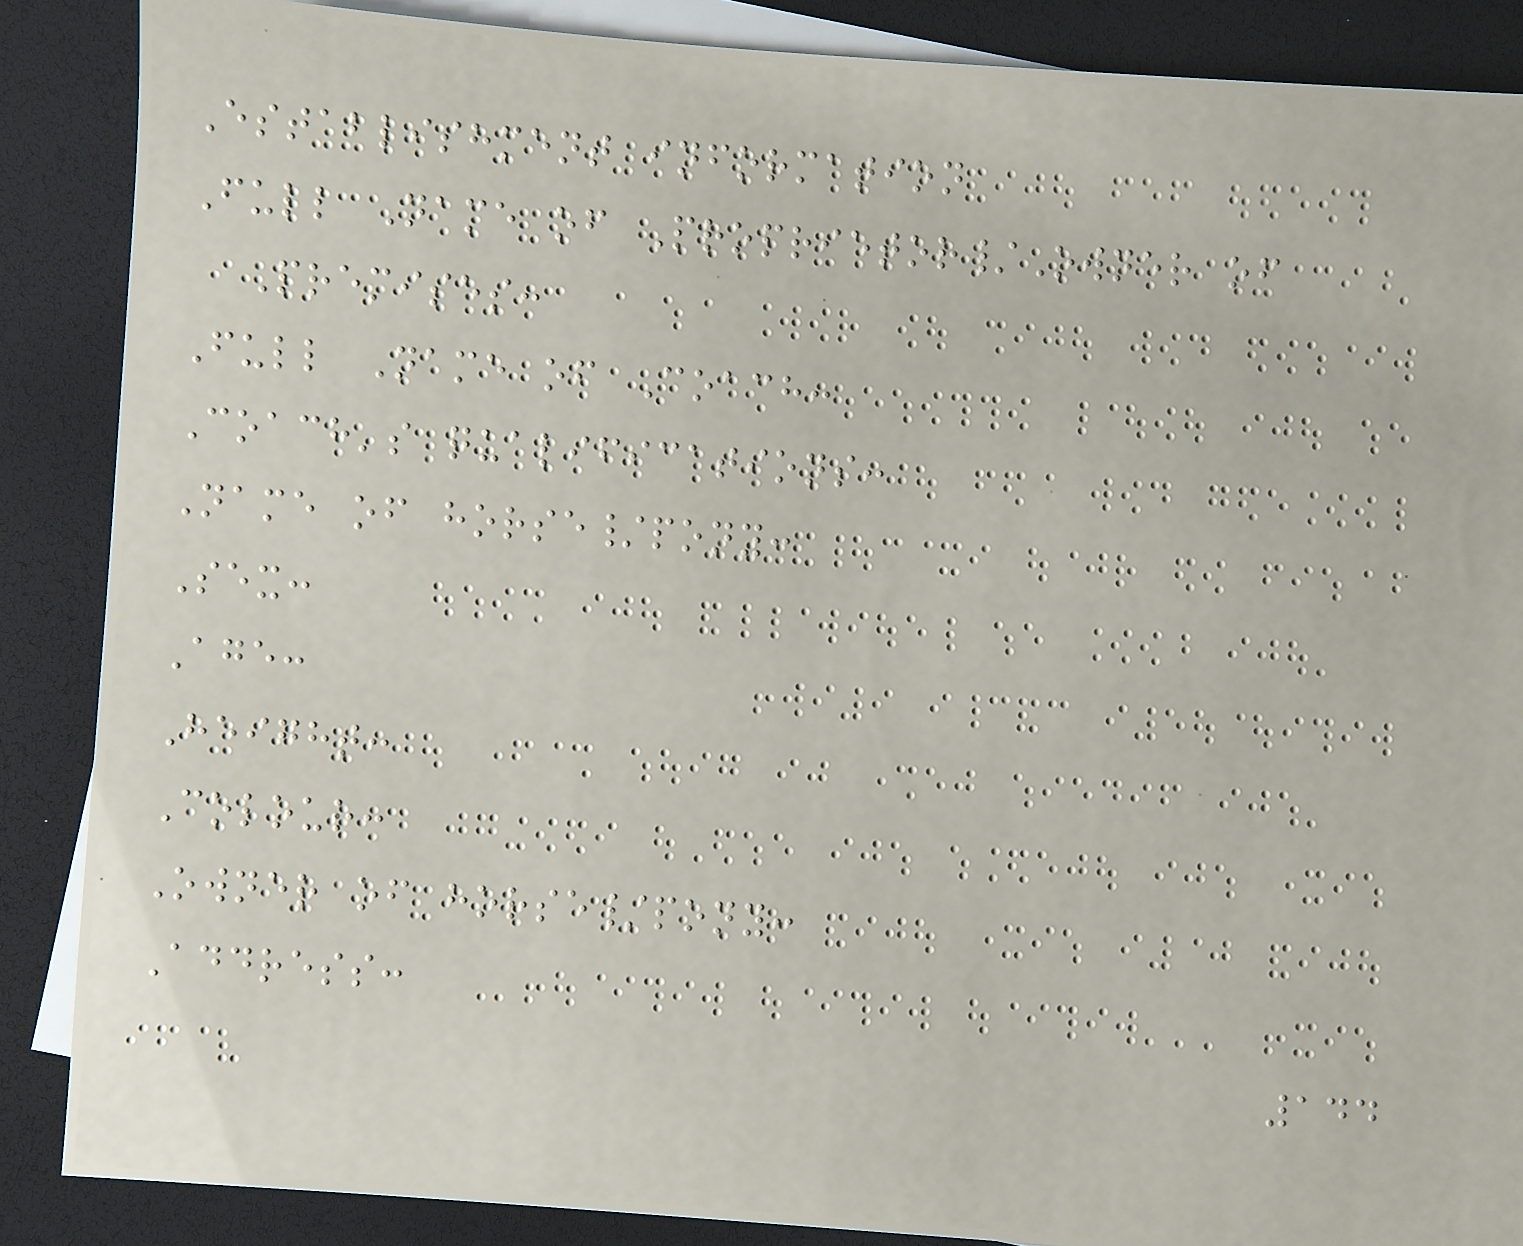Establishment information
Full Name of Proprietor/Owner of
Premises:
Full Name of Coach:
Coach's qualifications:
Name of horse/pony:
Sex:
Age:
Height:
Colour:
Owner of horse/pony:
Address:
144
